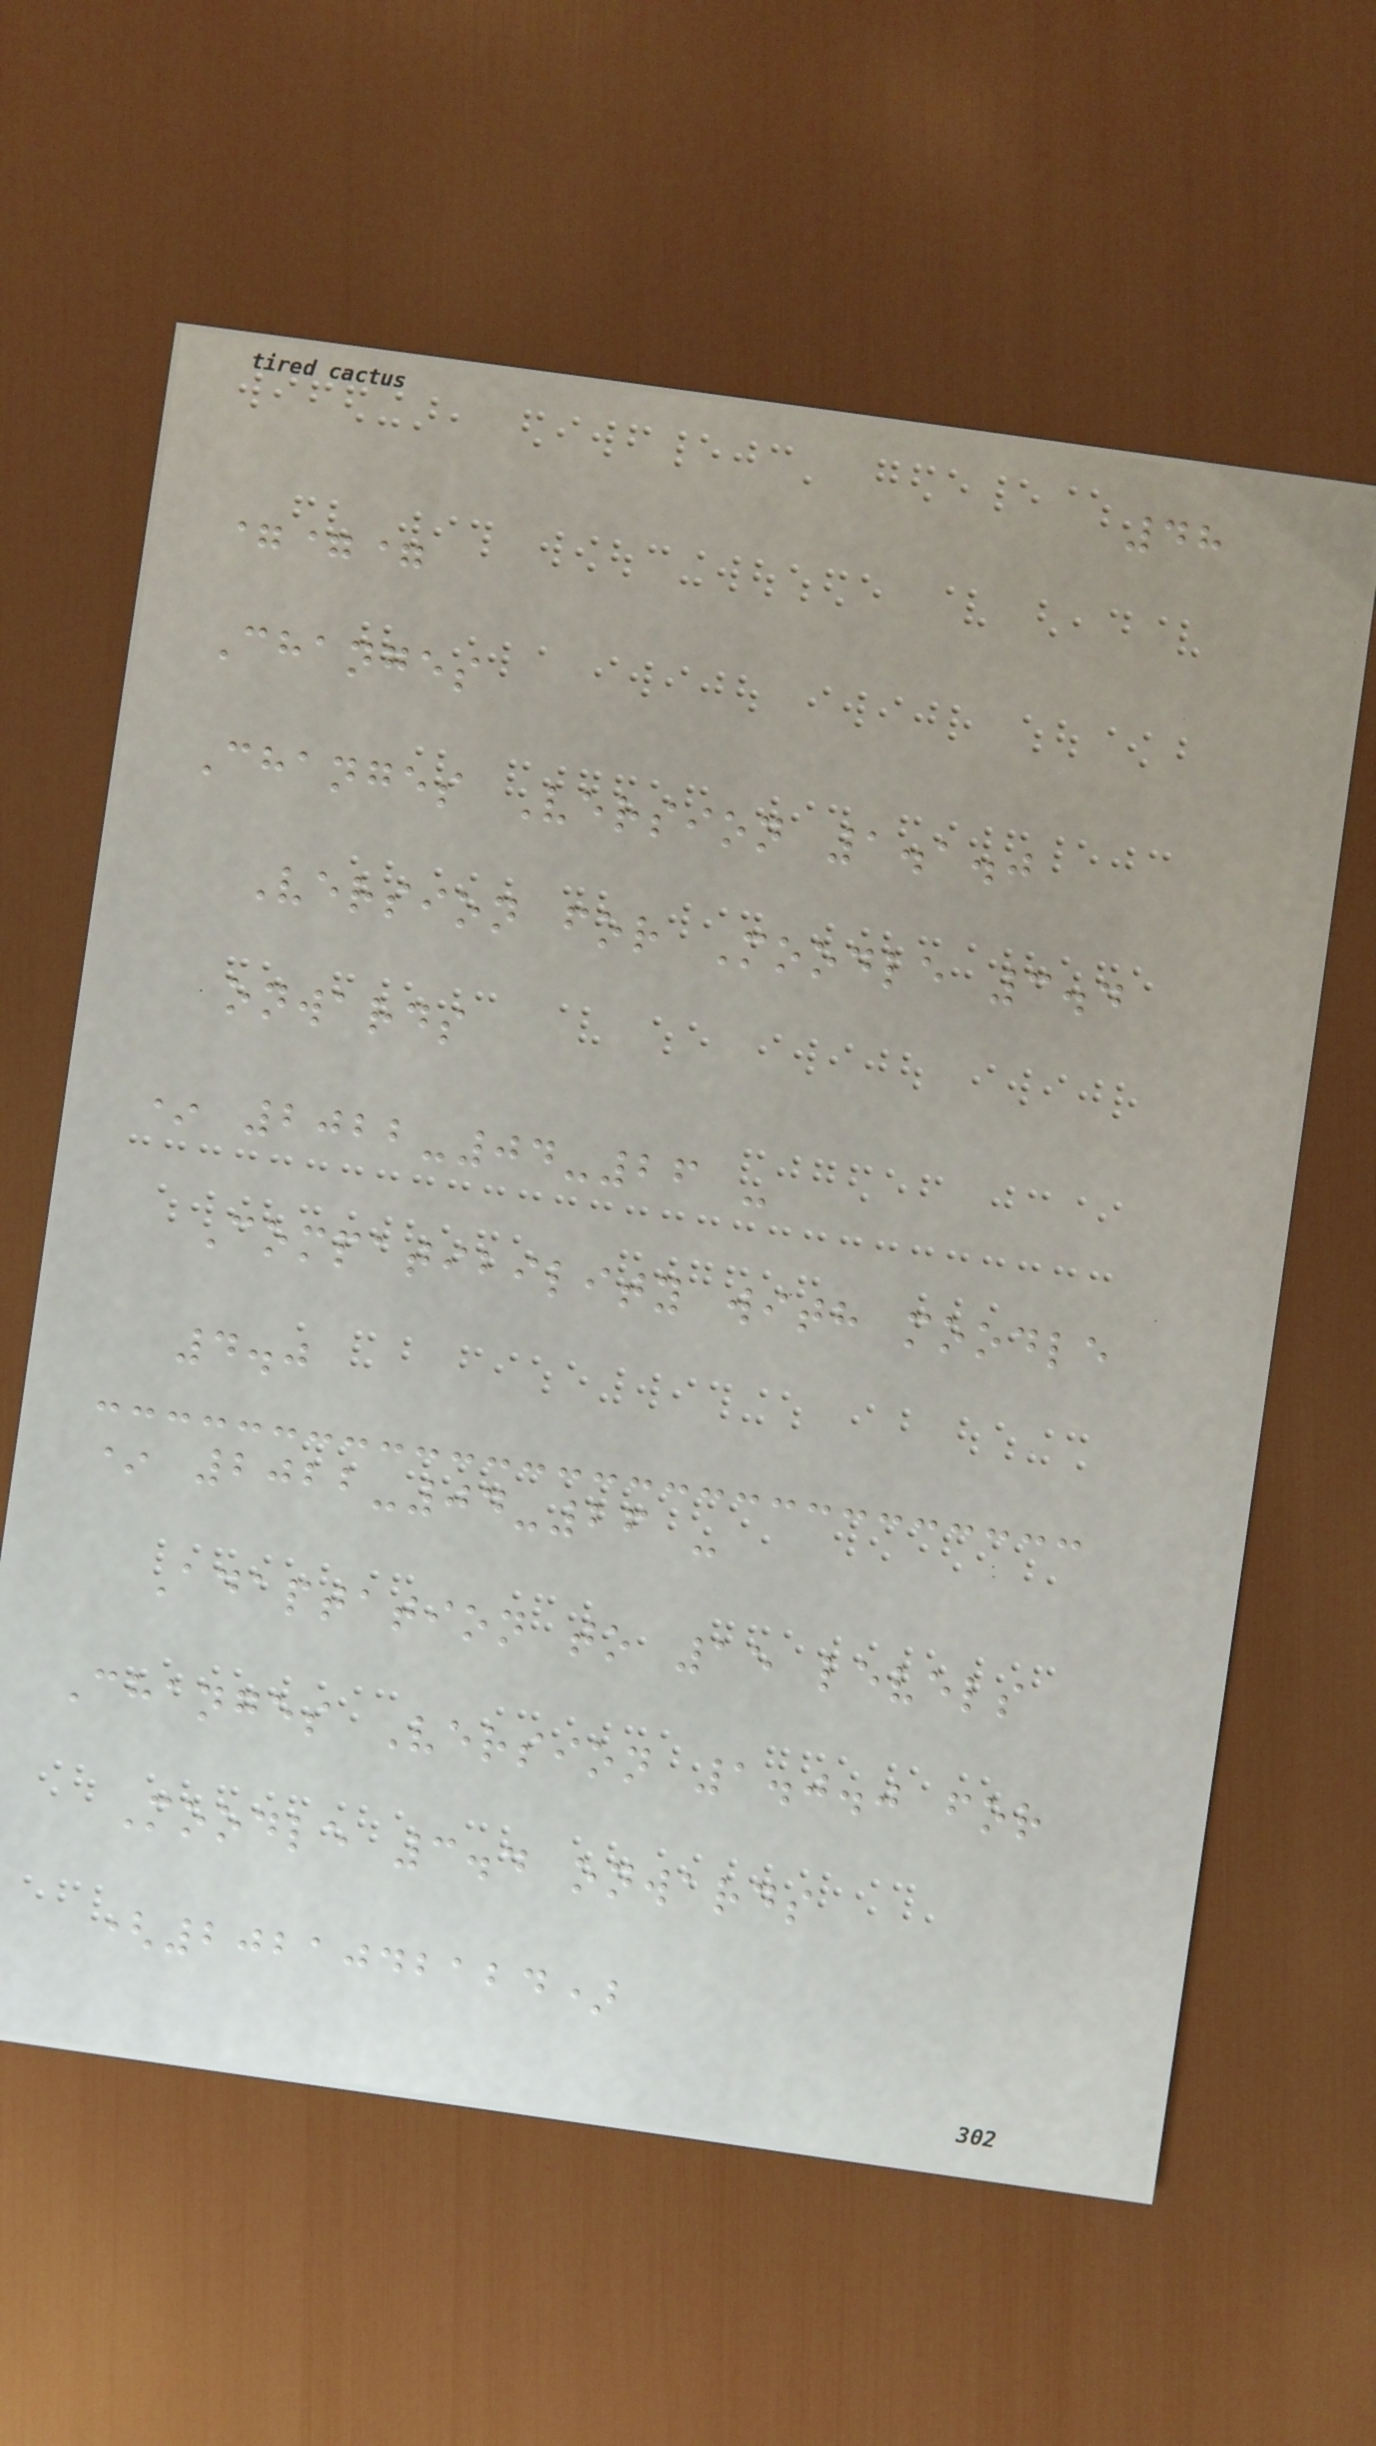48
===
Changes
Changes Version 1.1.0
Version for Moodle 3.4
onwards
* 2022-04-26 -
Compatibility with moodle
4.0
* 2022-04-26 -
Adaptation to 15 levels
Changes Version 1.0.0 for
Moodle 3.4 onwards
(2021042124)
